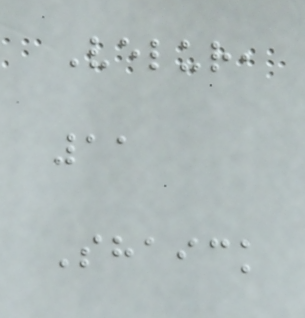Velur,
11
Shaick
